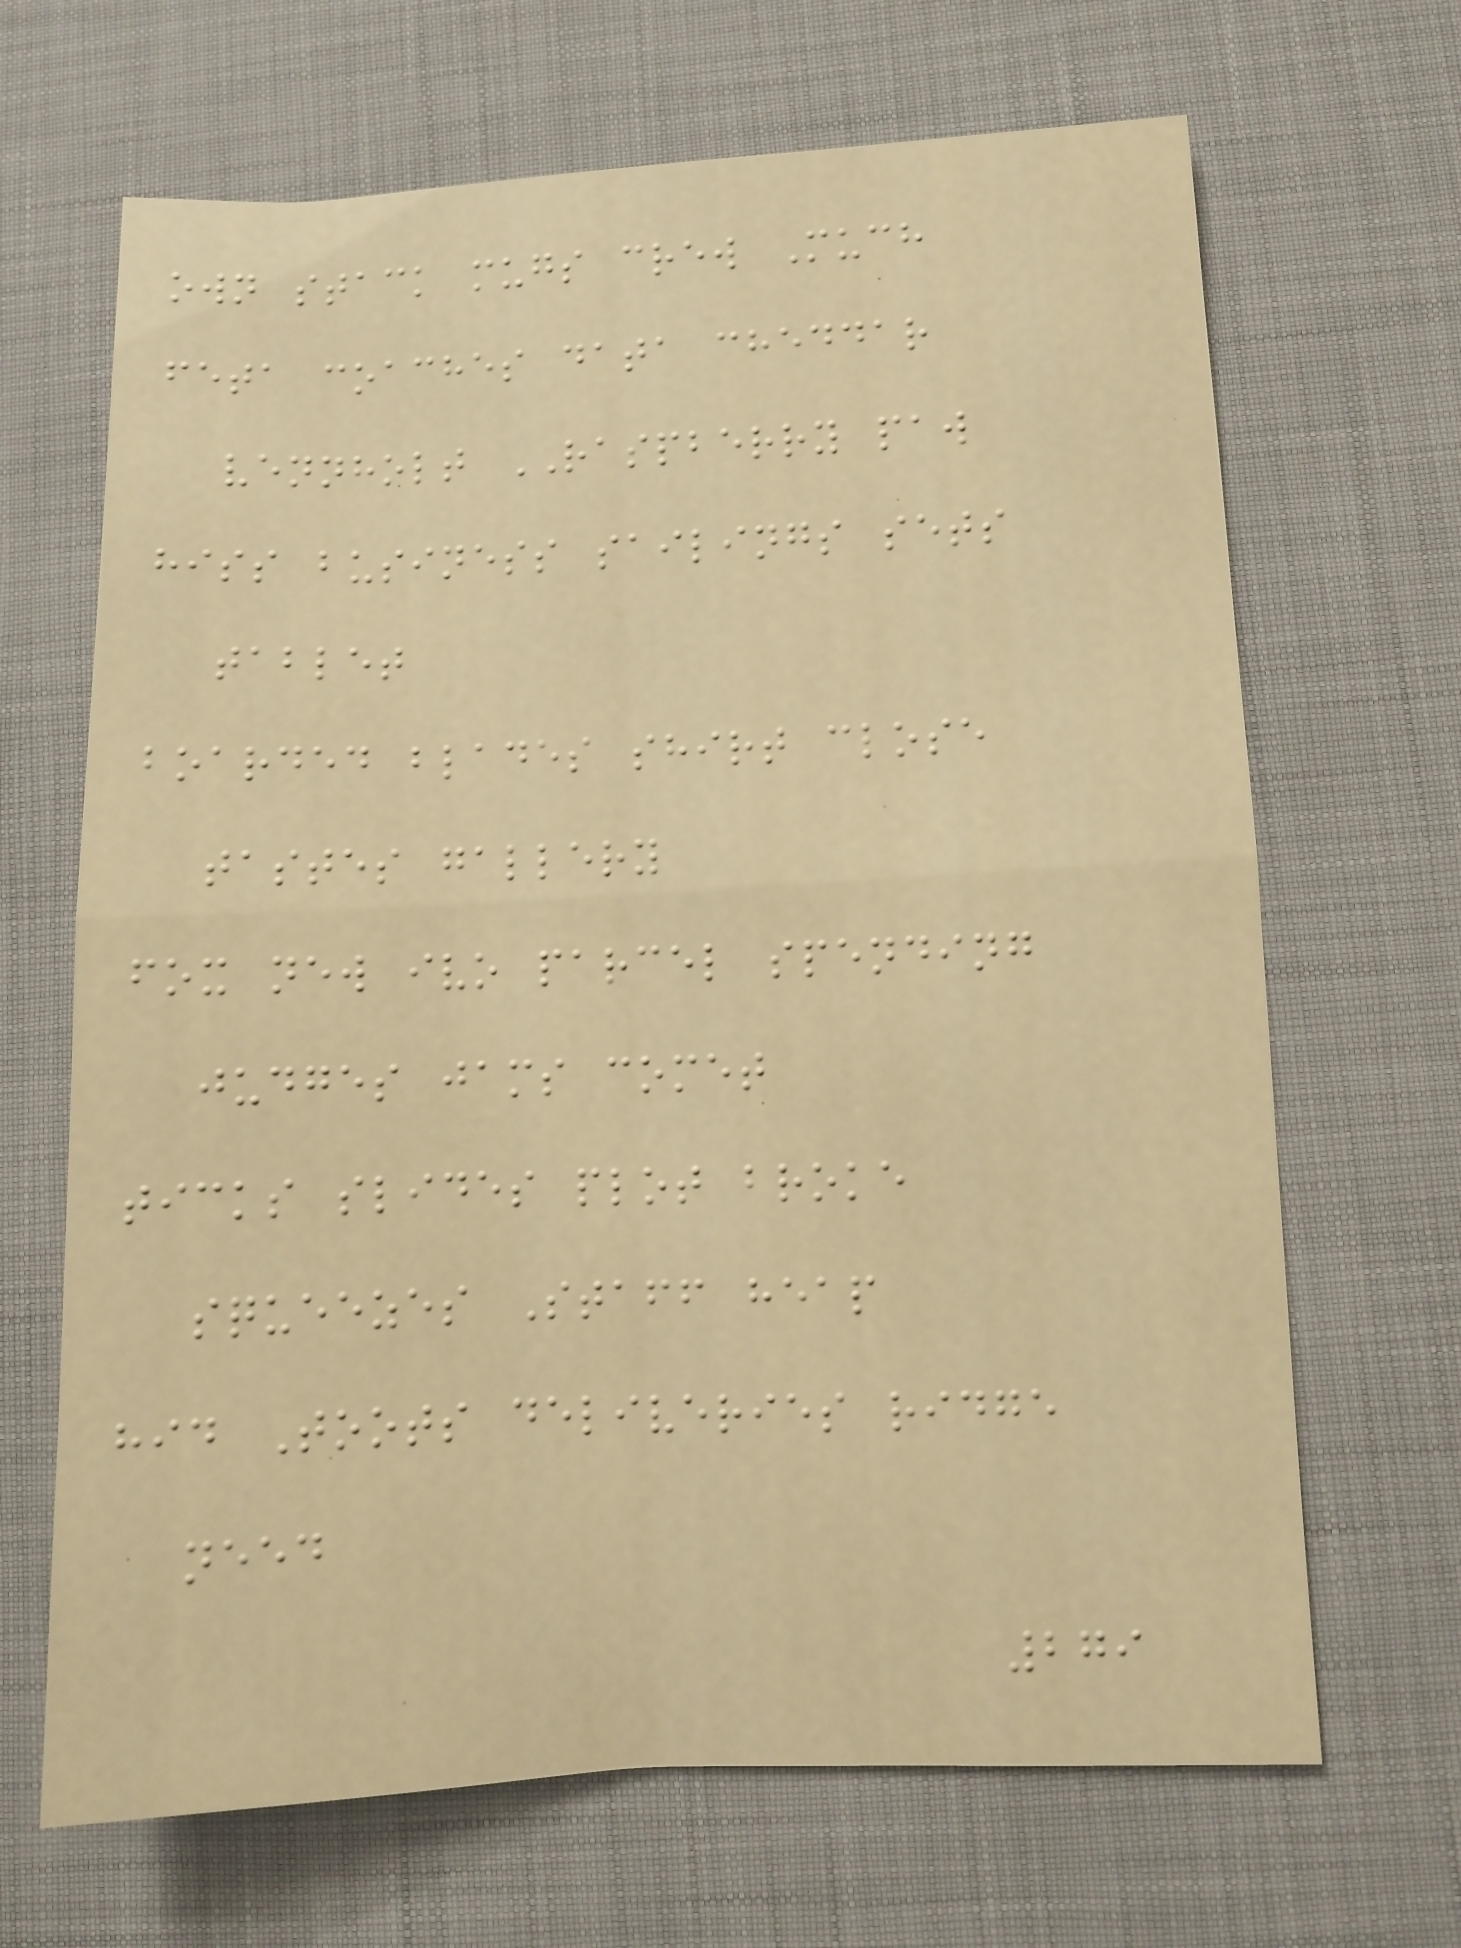own stack mugs crew Much
feta coaches data cheddar
vennholt RASPBERRY paw
hiss business sailings sets
tablet
boarded blades shirt close
tastes gallery
fox new ivo parcel spending
judges jams comet
ticks slides plot broke
squeezes Staff heap
hid Toots deliveries ridge
need
279
